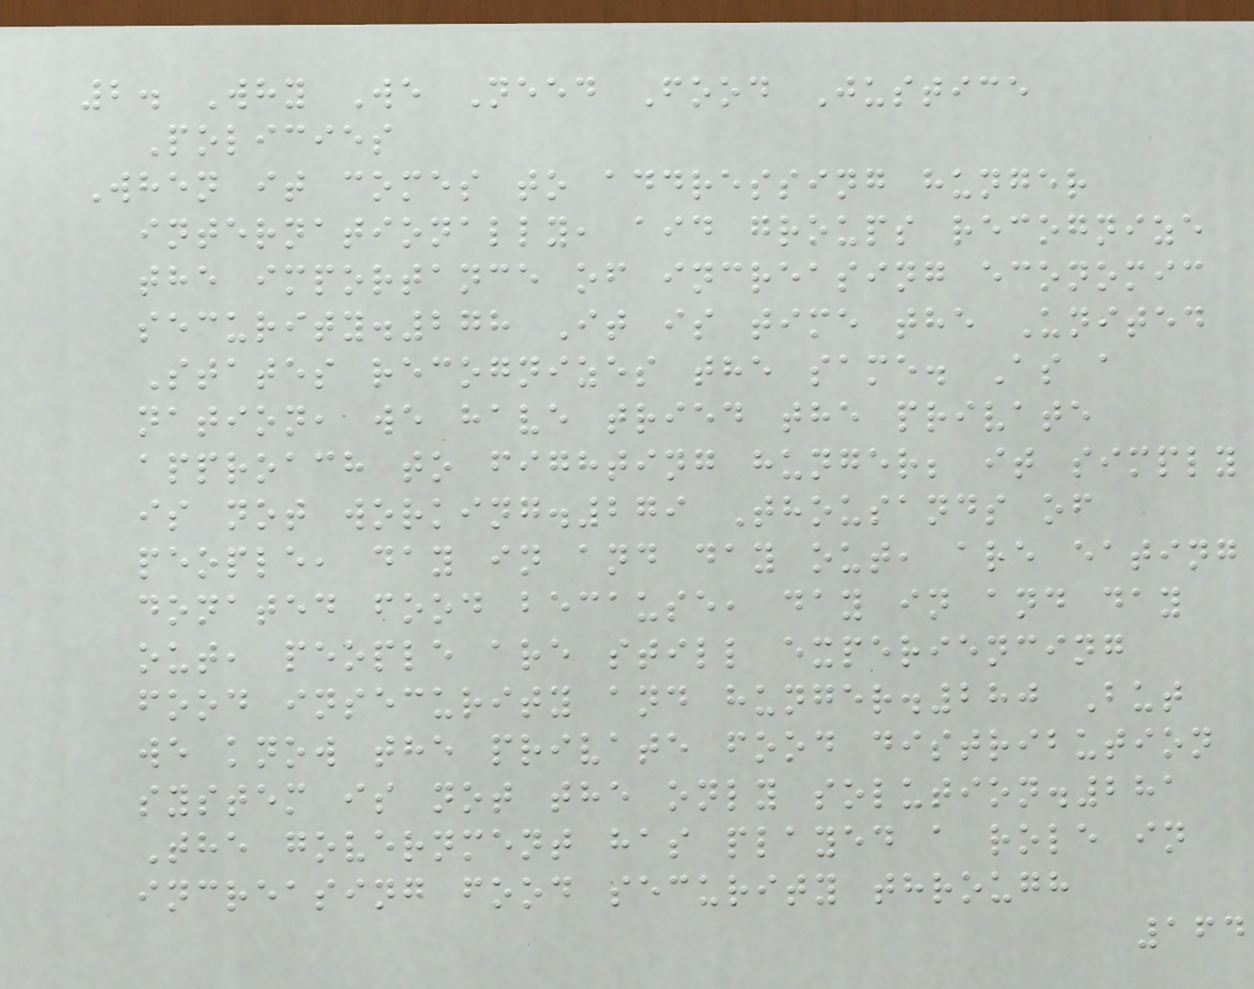2. Why We Need Food Justice
Policies
When it comes to addressing hunger
internationally, aid groups recognize
the importance of increasing economic
security.278 It is time the United
States recognizes the same. As a
nation, we have tried the private
approach to fighting hunger; it simply
is not working.279 Thousands of
people, day in and day out, are eating
donated food because, day in and day
out, people are still experiencing
food insecurity and hunger.280 But
we know the private food distribution
system is not the only solution.281
The government has played a role in
increasing food security through
164
